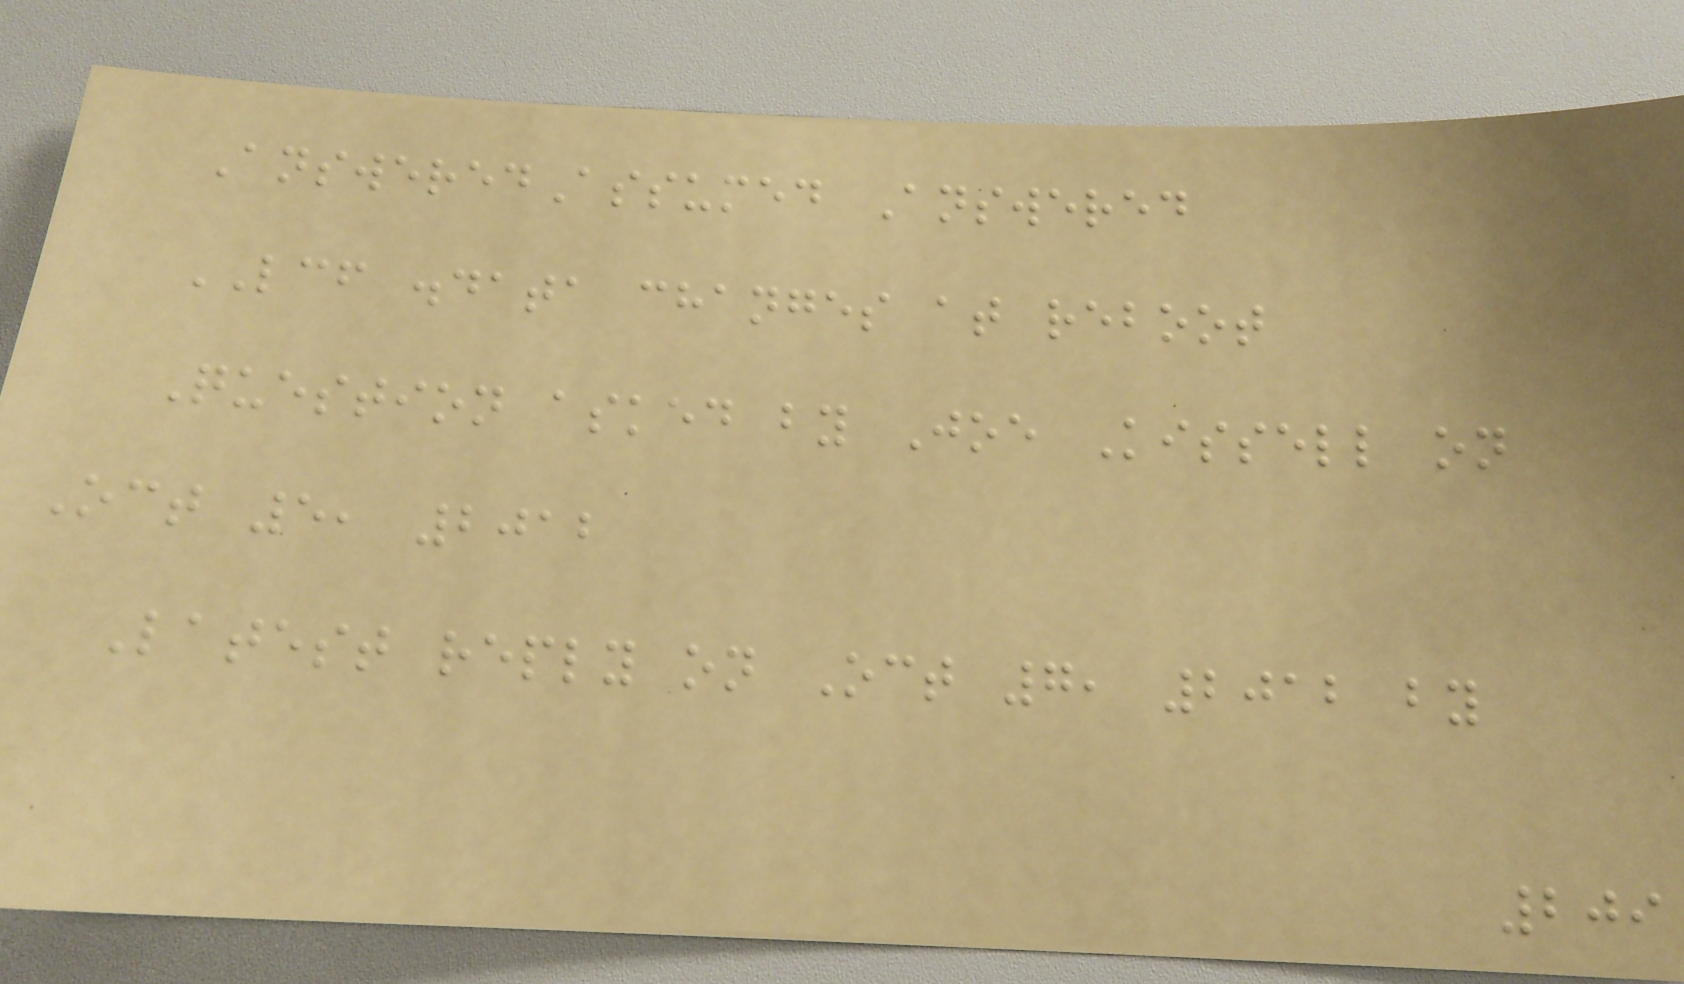AnsweredAssumed Answered
LCF .data changes at reboot
Question asked by Joe Kissell on
Oct 5, 2012
Latest reply on Oct 7, 2012 by
209
